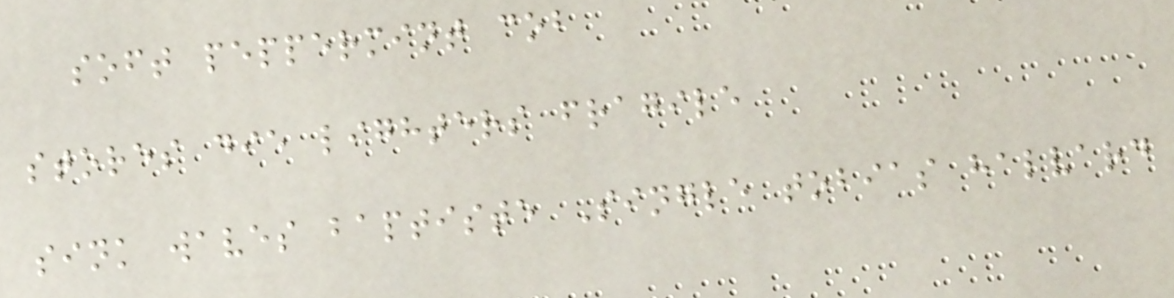soft peppermint cob
stores die lighters fragile
sink waves baptiste Single tobias halvard
